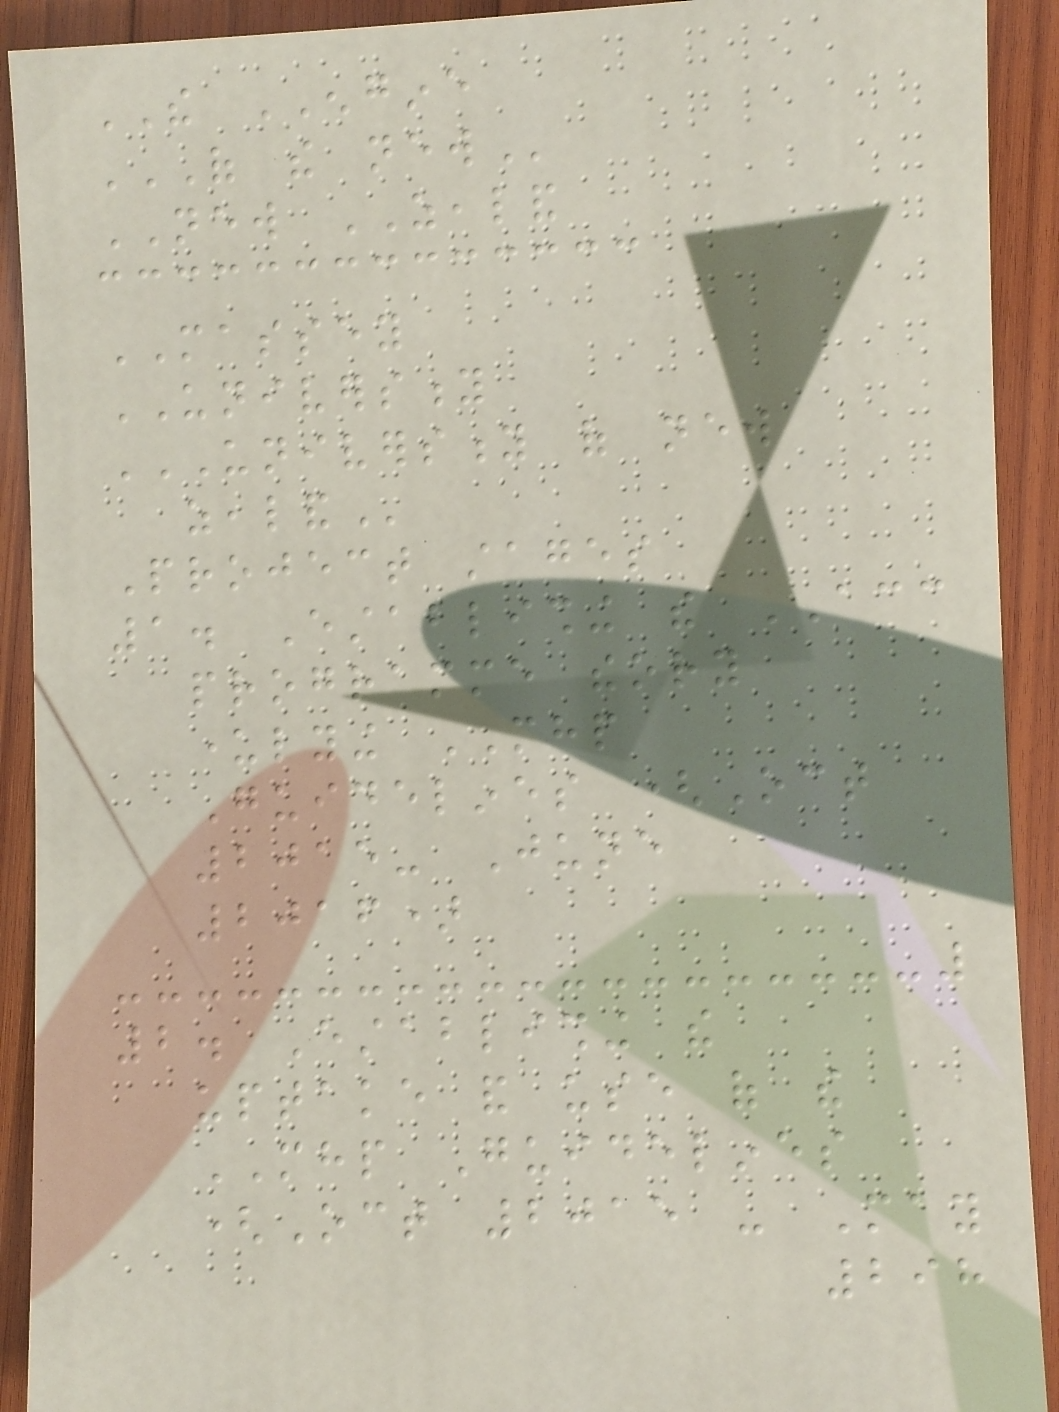THE ENGINE
OF THE NEW
NEW ZEALAND
MASSEY
UNIVERSITY
UNIVERSITY OF NEW
ZEALAND
Project stages
1. Establishing the ACC
programme theory
underlying MHP
Guidelines (Oct
2015- June
2016)
2. Establishing the
uptake and use of the
MHP Guidelines
(Oct 2015 - May
298
